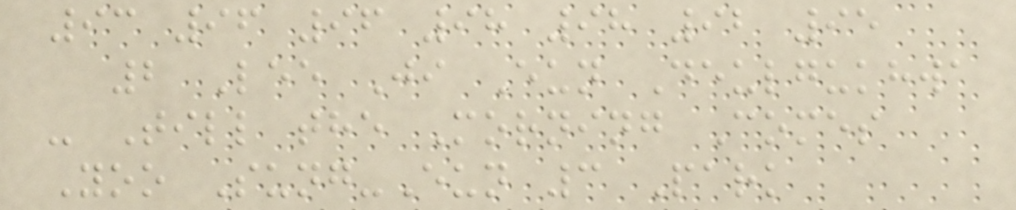93 96 96 98 98 92 95
2 Lee Ji Eun Deulgukhwa
- Till the Morning Comes
Yoo Sung-Eun 3 Park
